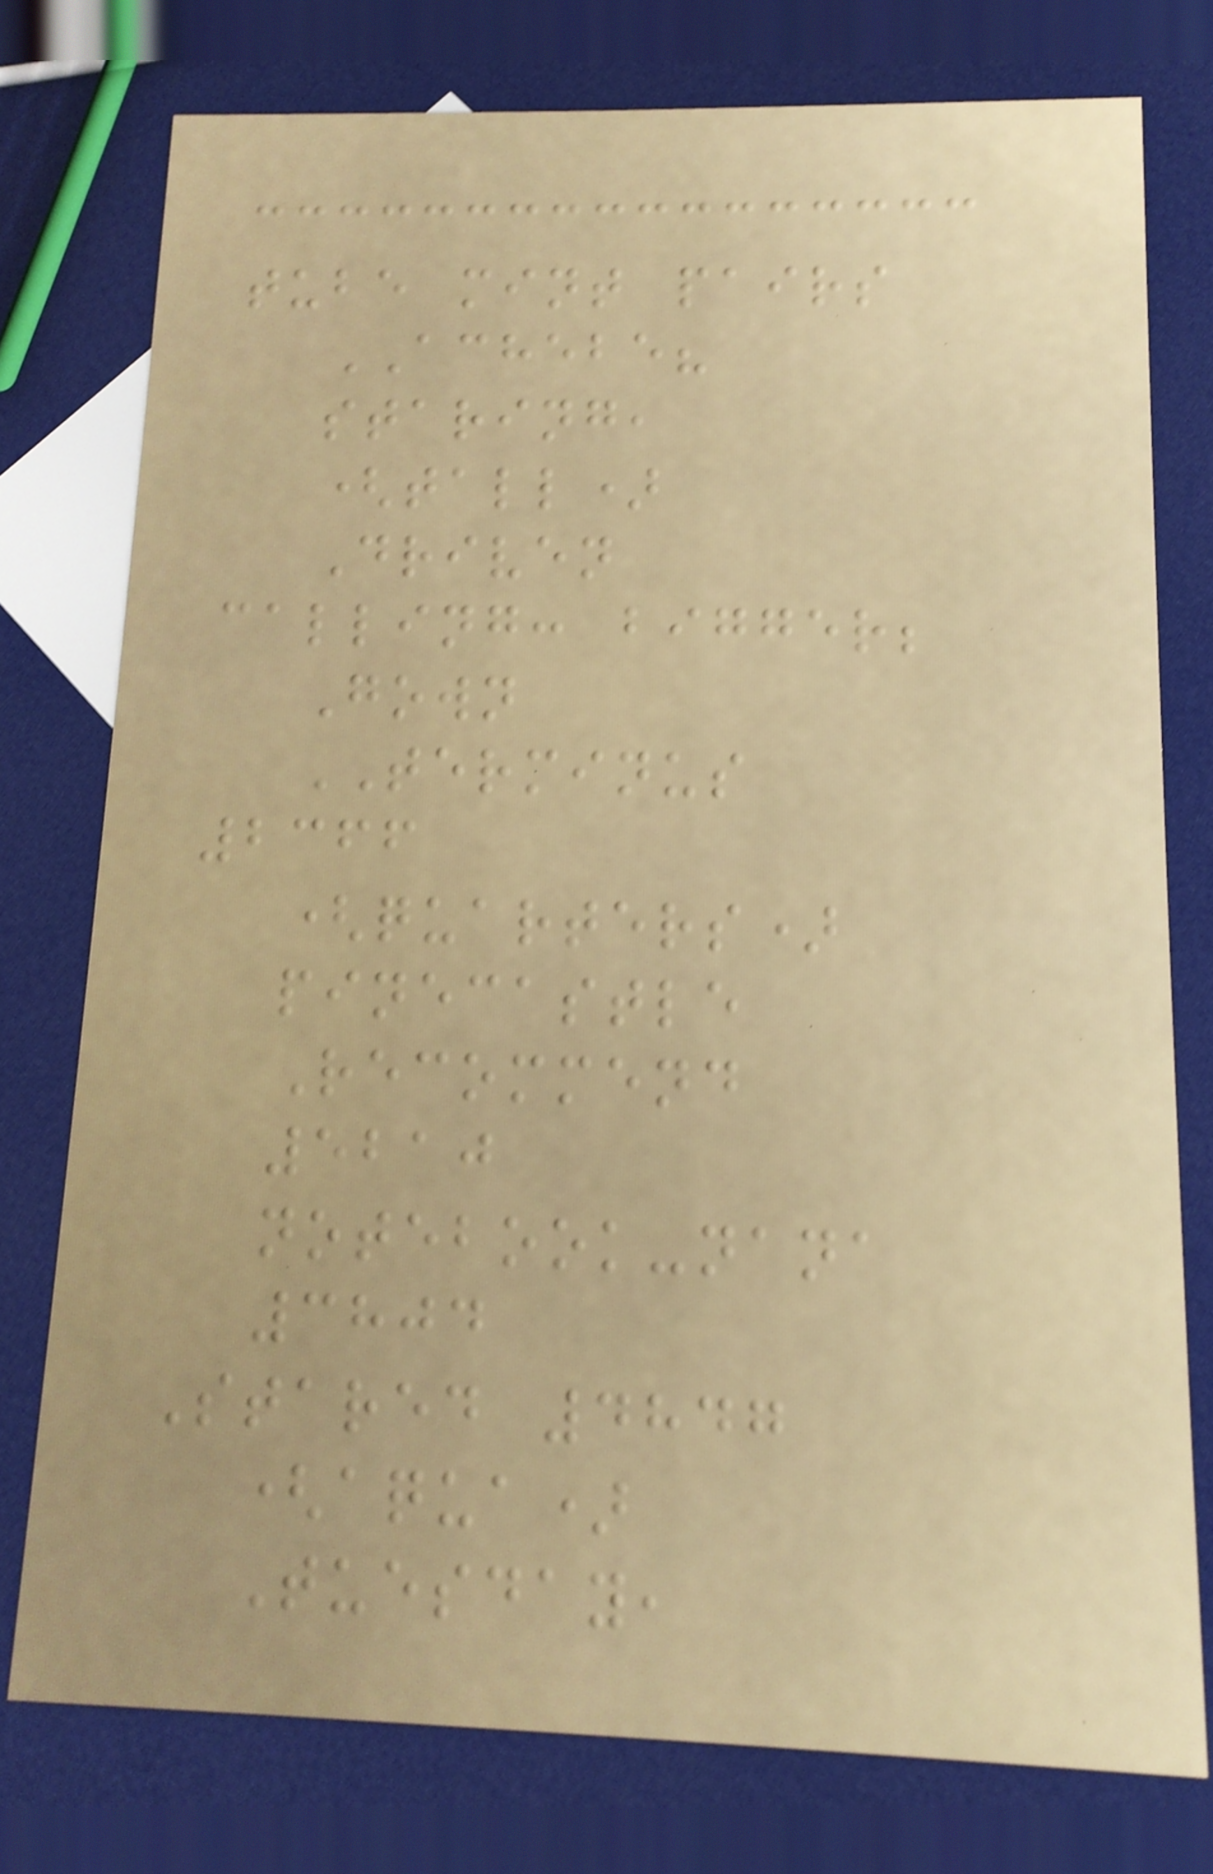tube mint pairs
ACHEBE?
staring,
(tall)
Driven
calling: bigger;
Gown
TERMINUS
2366
(quarters)
pinecastle
Recommend
5210
notebook-nana
3804
Stared 4847
(aqua)
Tuesday,
